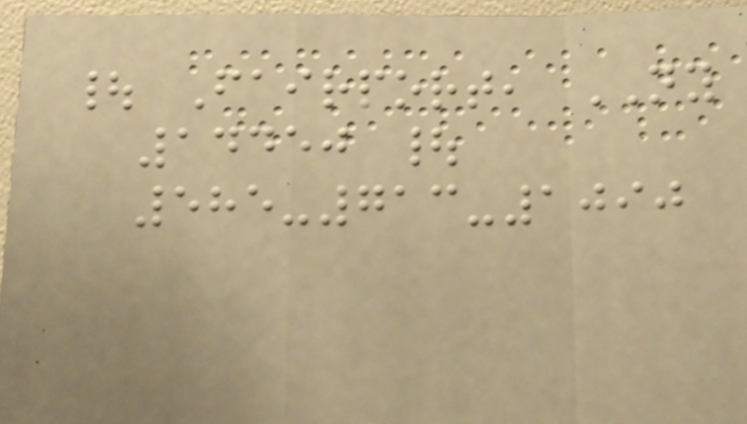| Fairport, NY
14450 |
585-713-1090
